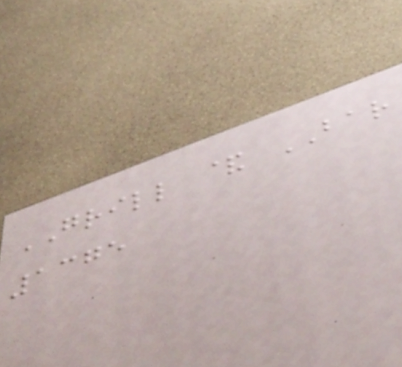GRILL & BAR
1375
